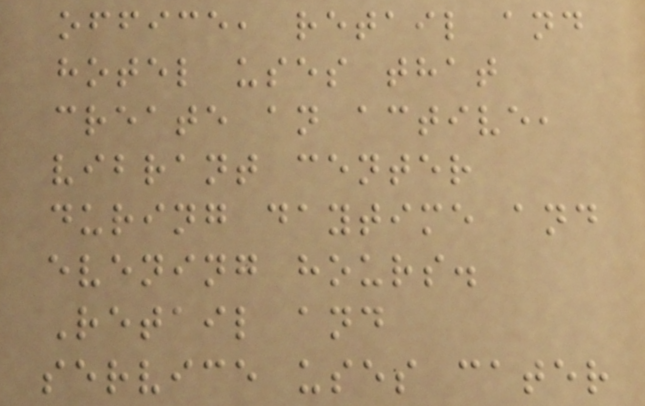office, retail and
hotel uses that
create an active,
vibrant center
during daytime and
evening hours.
Retail and
service uses cater
